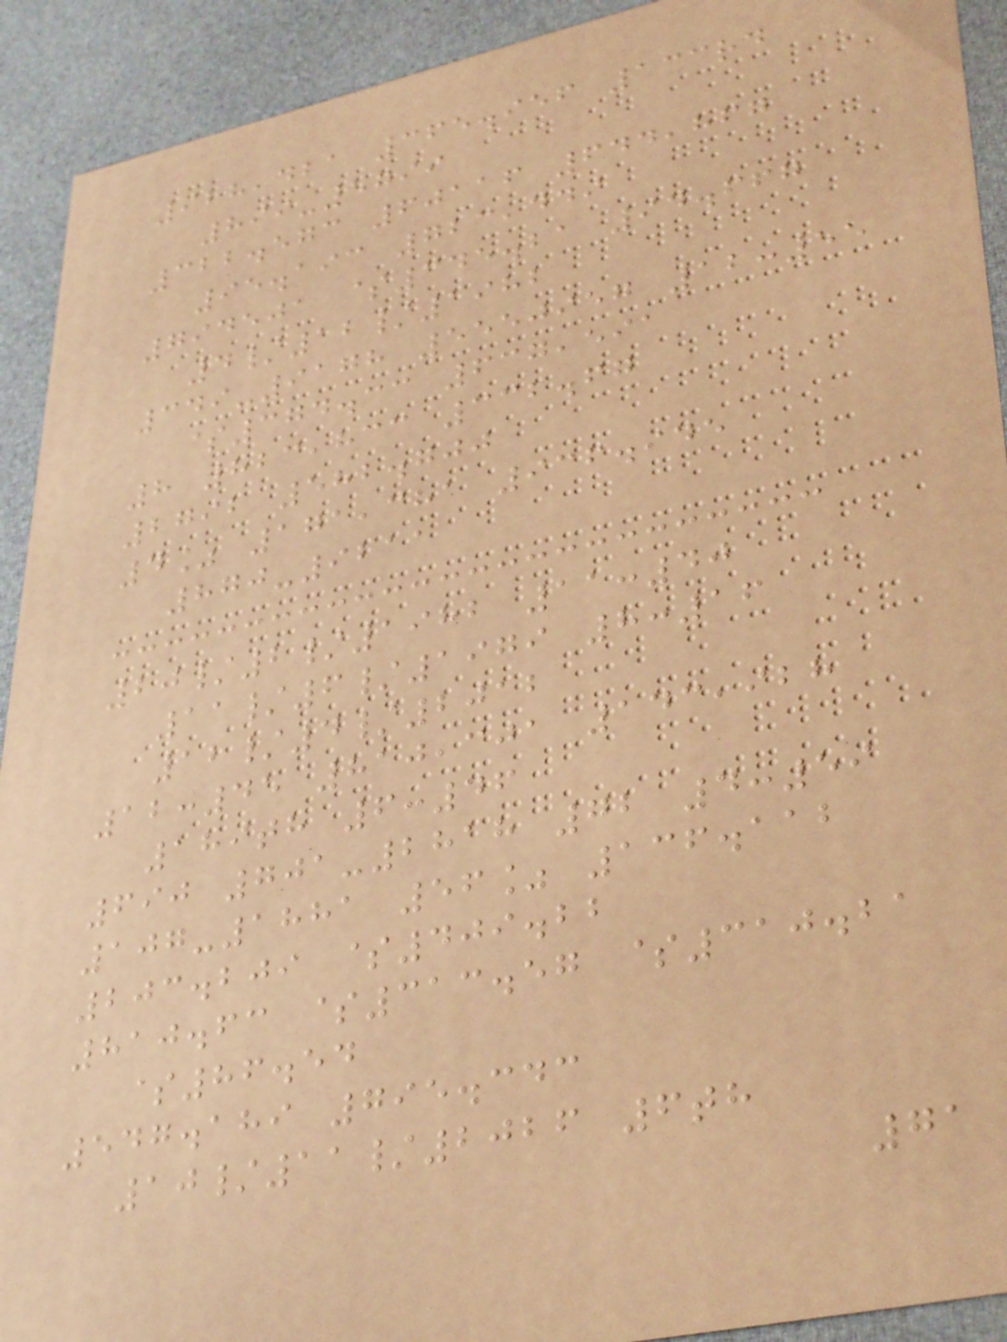928,421 365.956 133rd
899-5799
322.573 60116 644,867
95.193 723,449
794501 $345.21 94.667
4/12/1982
349-9178 5550957 12:55
$374.33 637,591
8 823,833 332.67
2792 582.700
4% 171,381 936.945
870-9211
20/2/1982 11:40
11/6/1979 8:16
12/4/2012
12:45 810,301 143,928
189th 6:46
690 701-2818 72 4:59
107-1881 56% 136.112
203.209 $409.22
810.63 $313.57 $310.21
$86.54
547.189 795.343
10/11/2026 6th
71
